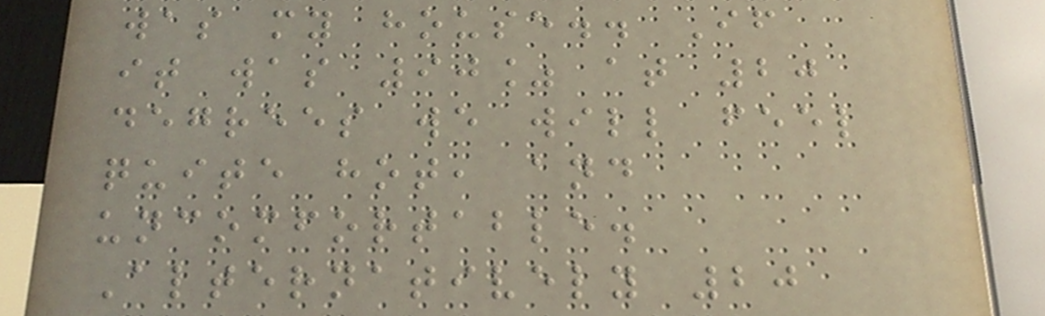was my house.. If
it was 90% at 20
degrees we will feel
quite hot, and
uncomfortable.
Alternatively 20
